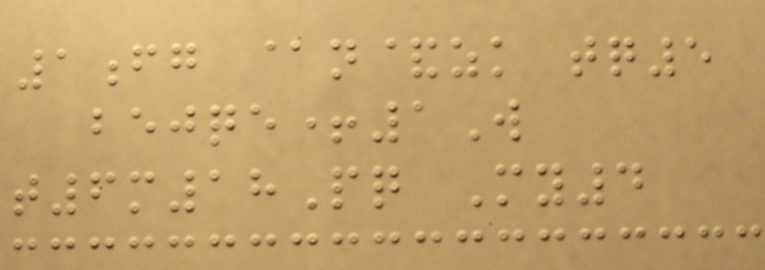1fg @n&zk tq5
bejqe+1W
t6m18Pq My4
